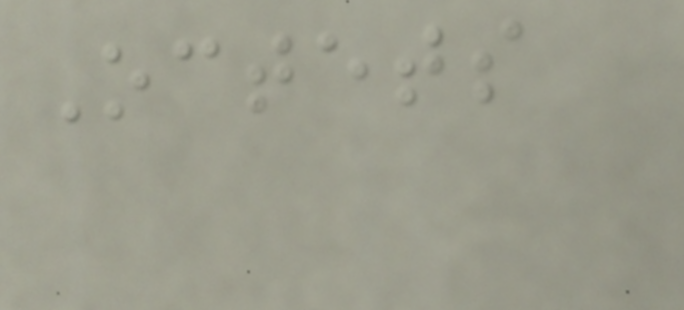Octets
